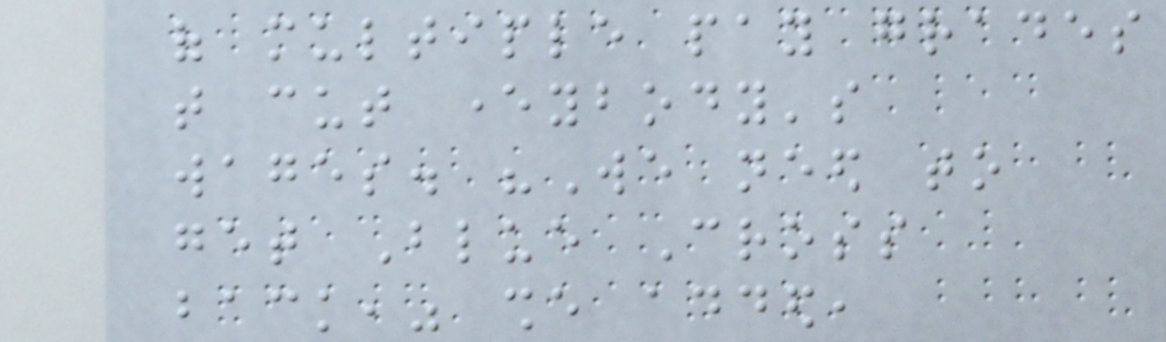of multiple pay grades
that cut everybody's
wages. "We need to
get Blue Cross
back," she added,
